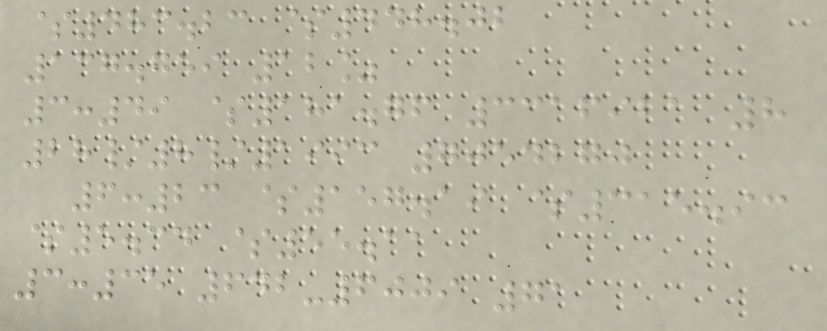$483.23 $448.02
137.759 12%
3:49 $181.76 3316921 8
28/8/1993 7054270
6:23 $157.19 $315.93
$5.34 $55.11
3:35 642-6009 71
